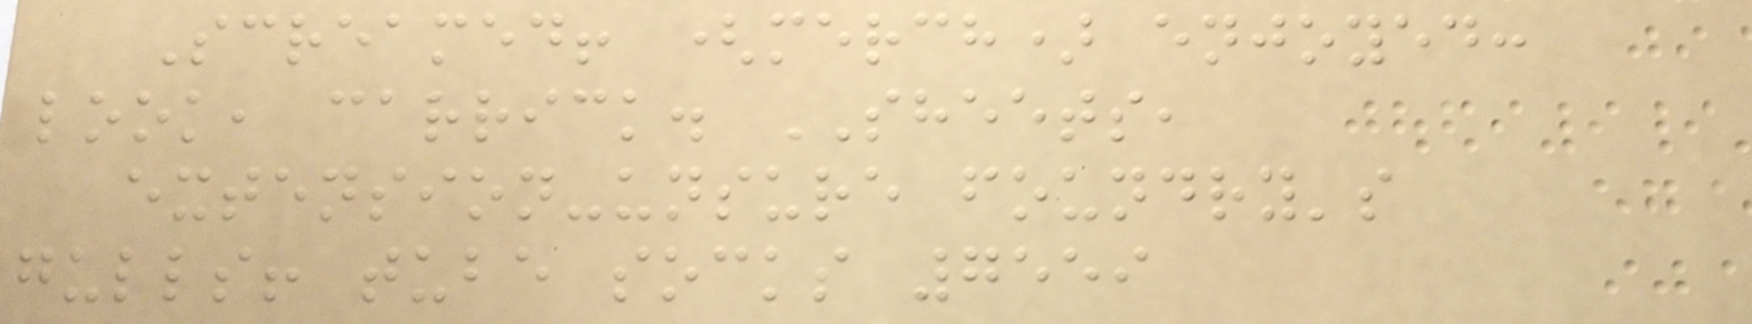Screamed! (merch) enjoyed:
look, carrick. SHEETS,
extension-unsure foundry's
gulls! tube socks 7559
